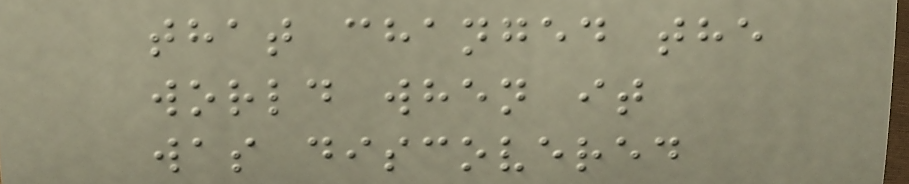that changed the
world when it
was discovered
